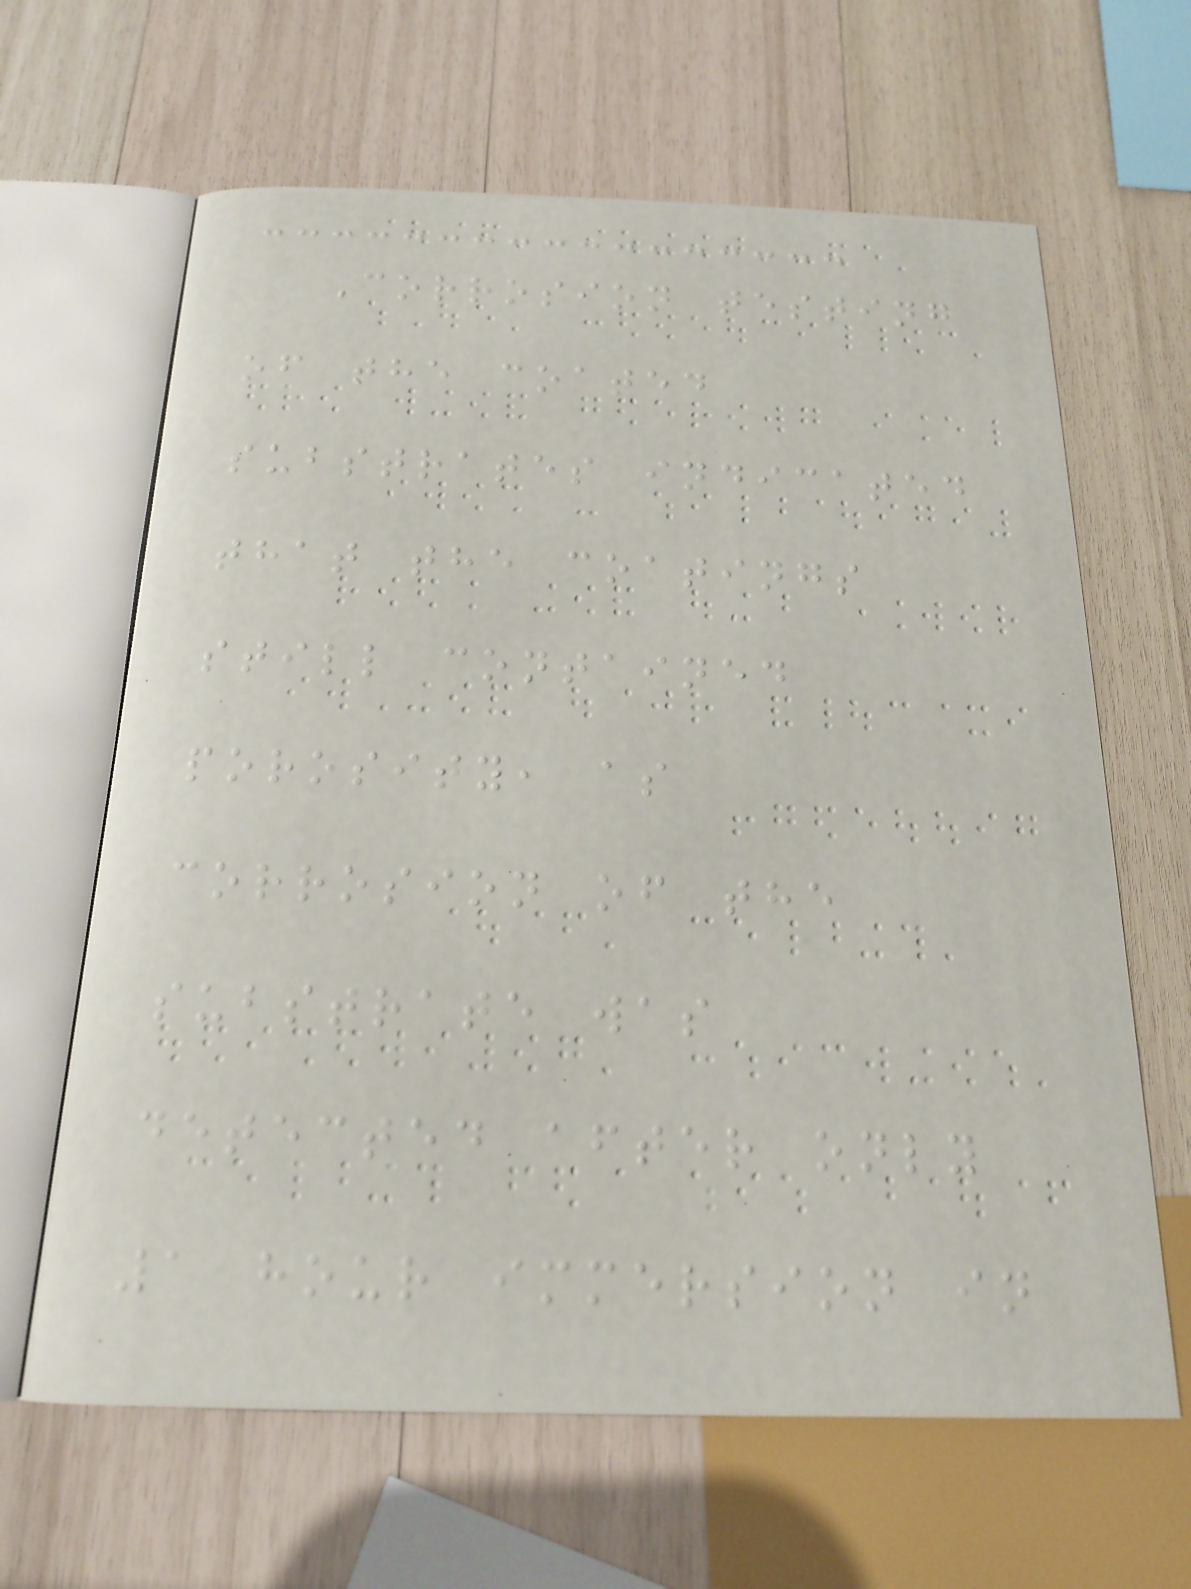Corrosion testing
of the coated
substrates indicated
that the coatings
still contained
porosity, as
corrosion of the
substrate was
detected after only
1 hour immersion in
